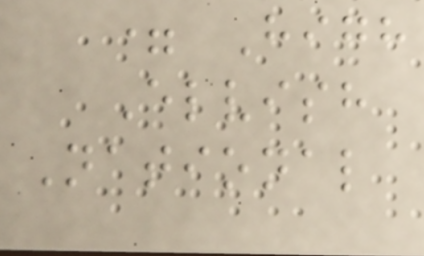= High
Elvish
National
